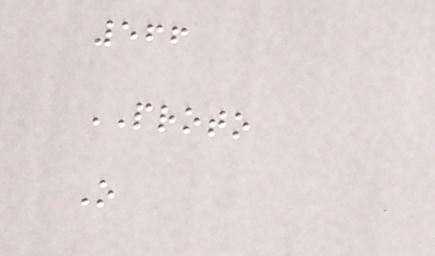566
PROTO
O
